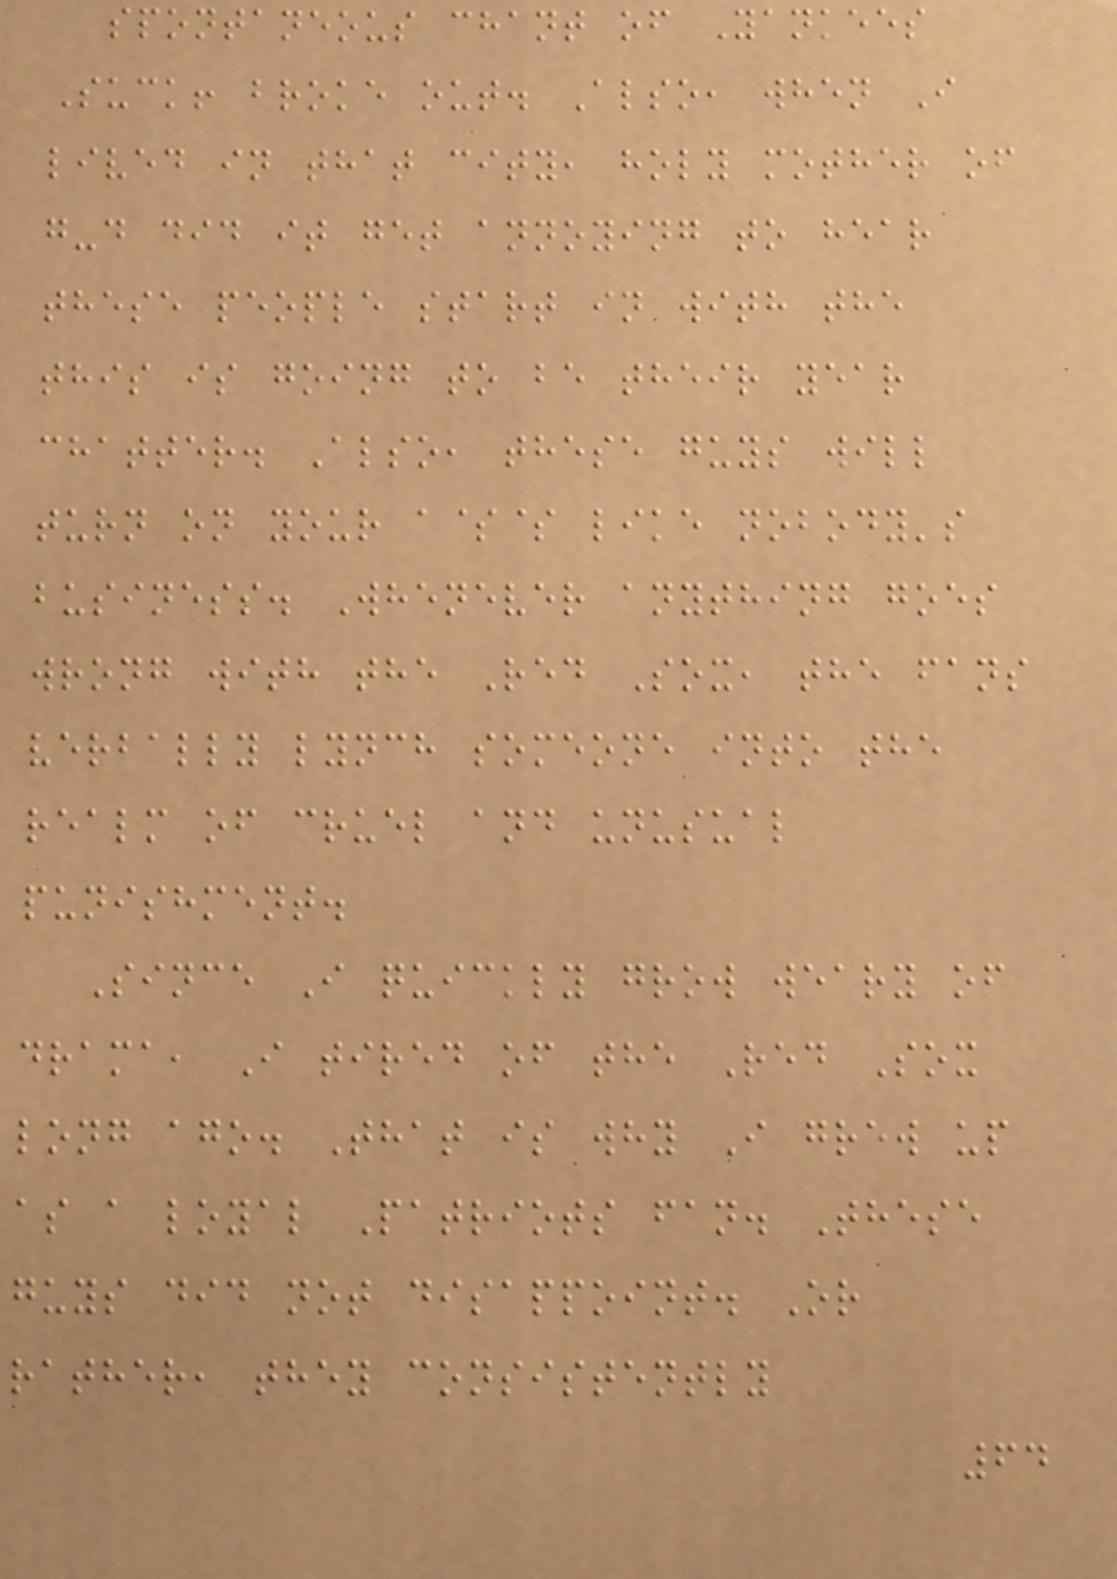spontaneous chant of Yankees
Suck! broke out. Also, when I
lived in that city, holy mother of
g-d did it get annoying to hear
these people start in with the
this is going to be their year
chatter. Also, these guys will
turn on your a$$ like nobody's
business. Whenever anything goes
wrong with the Red Sox, the fans
verbally lynch someone into the
realm of cruel and unusual
punishment.
Since I quickly grow weary of
drama, I tired of the Red Sox
long ago. That is why I grew up
as a loyal Patriots fan. These
guys did not disappoint. Or
rather, they consistently
64
